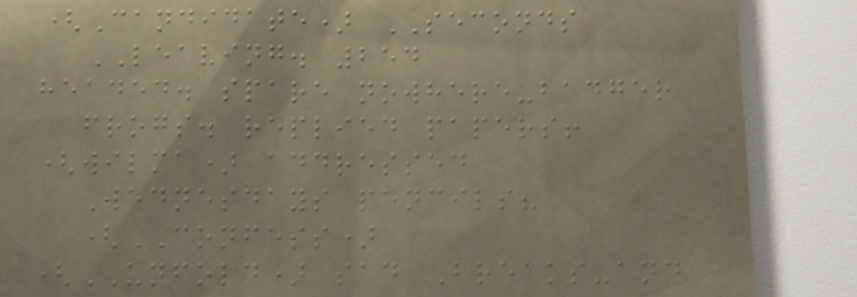(Candidate) SECONDS
LEAVING. 254
headed. spare nowhere-badger
frogs. replied papers!
(wilma) addressed
Wednesdays pencils?
(CONFESS)
(UNFOLD) sad Breaks-and
